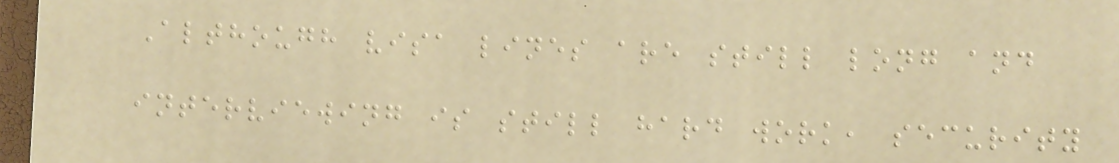Although visa lines are still long and
interviewing is still hard work, security
